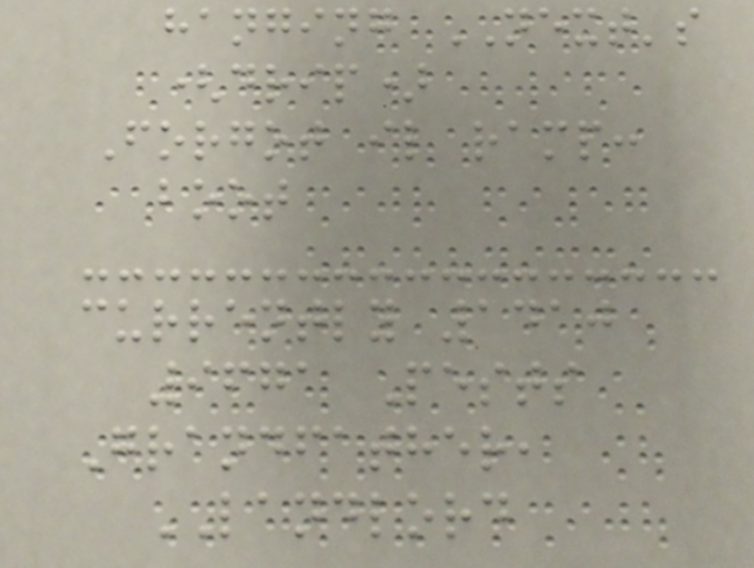hanging NEXT's
(drip)
Forgot il ramp:
boot
currently 1410
9671 Pests
Grandfather,
LANDLORD
